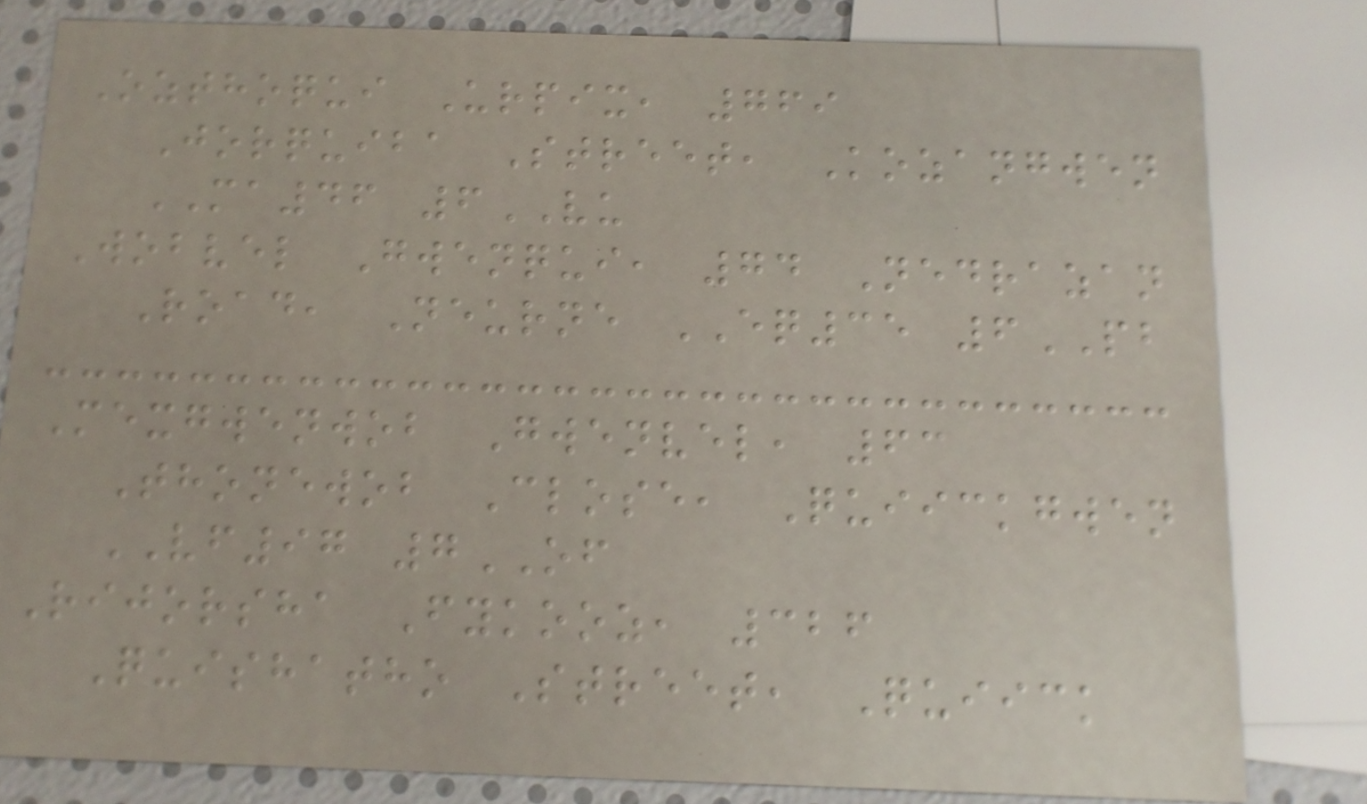Ozthoqui Urpix, 769
Jorquiba Street, Kozangwen
MA46 6VU
Wobvel Gwenqui, 74 Nedrazan
Road, Neurne EQ35 6PB
Mexgwenwob Gwenvel, 63
Thonewob Close, Quiickgwen
VF97 7OF
Rijorsha Fykooz, 326
Quishatho Street, Quiick
